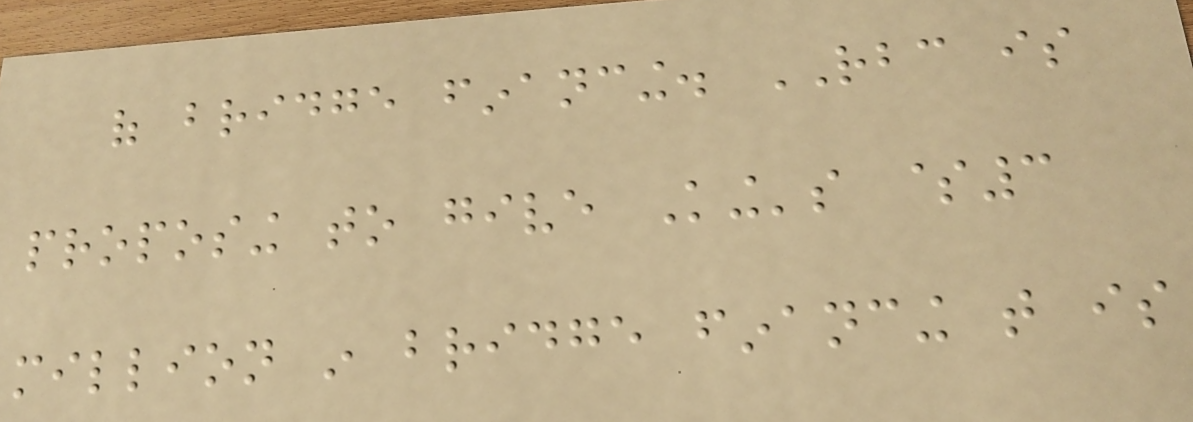of bridge financing. RBC is
proposing to give King's $3
million in bridge financing that is
